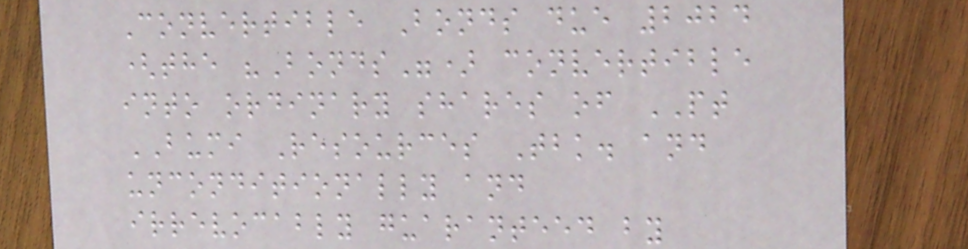Convertible Bonds due 2024
(the "Bonds") convertible
into ordinary shares of PT
BUMI Resources Tbk. and
unconditionally and
irrevocably guaranteed by
